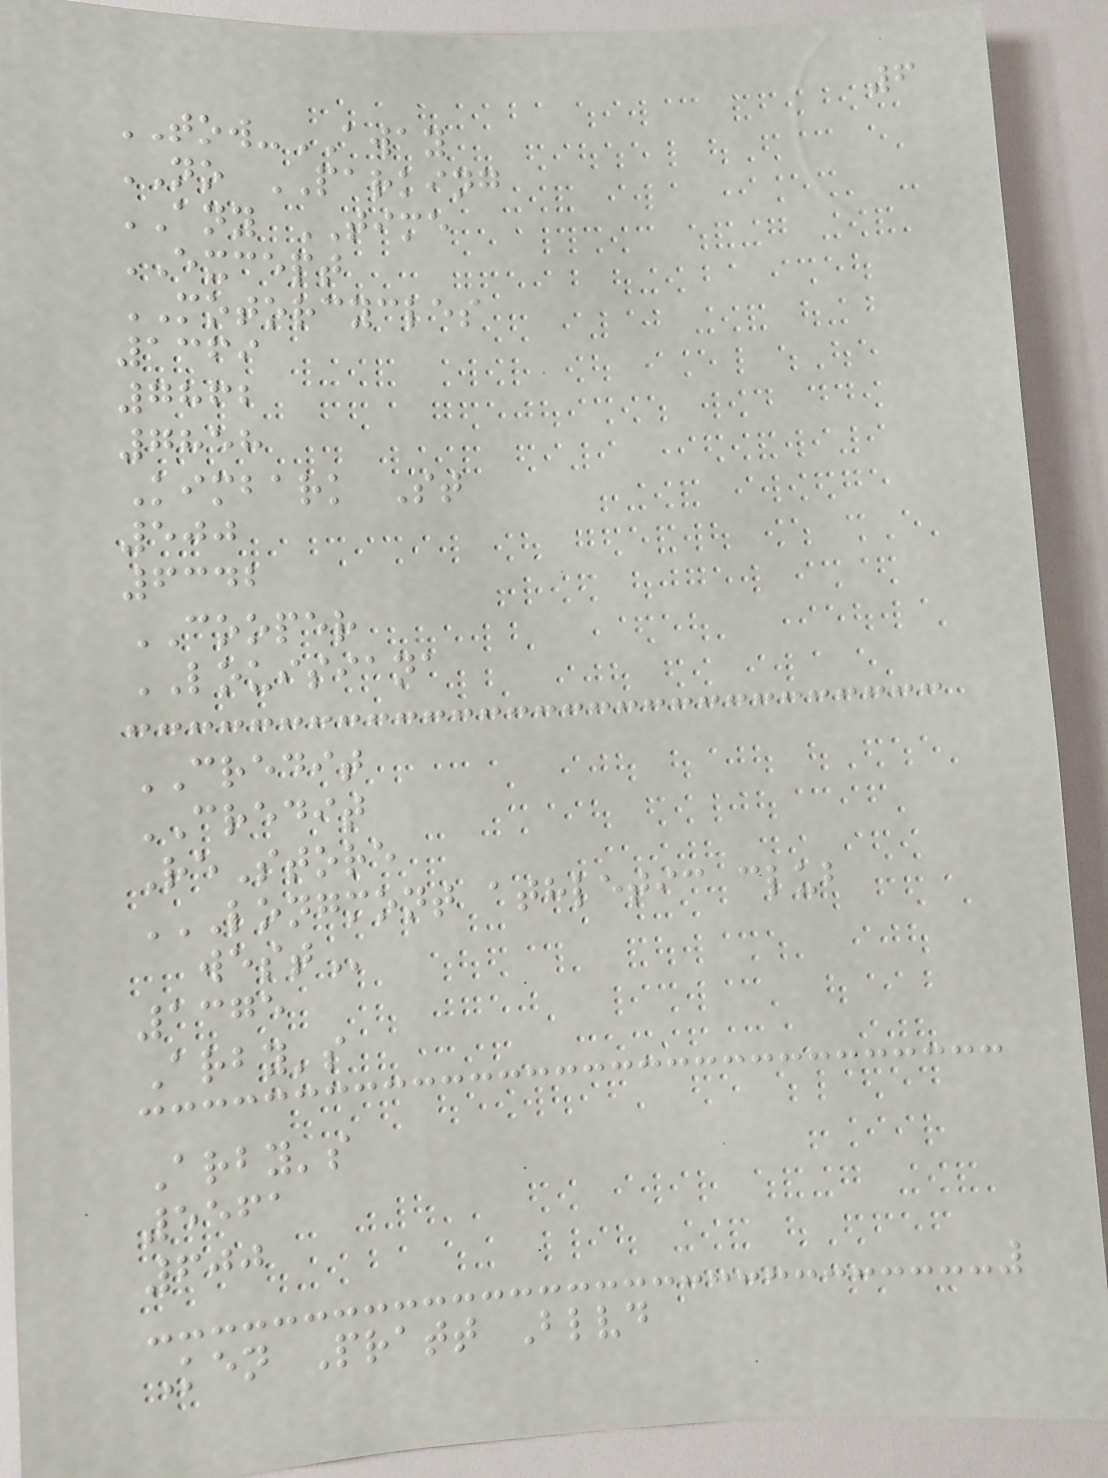6
TOW-AWAY
NO PARKING
ANY TIME
EXCEPT
MOTORCYCLES
1369
7862
7858
Kimbark St
500
6342
COOPER
LOUISIANA
CREDIT
CREDIT
ReStore
LONGMONT ATHLETIC CLUB
WEST
1375
Arby's
Arby's
5561
600
Ken Pratt Blvd
